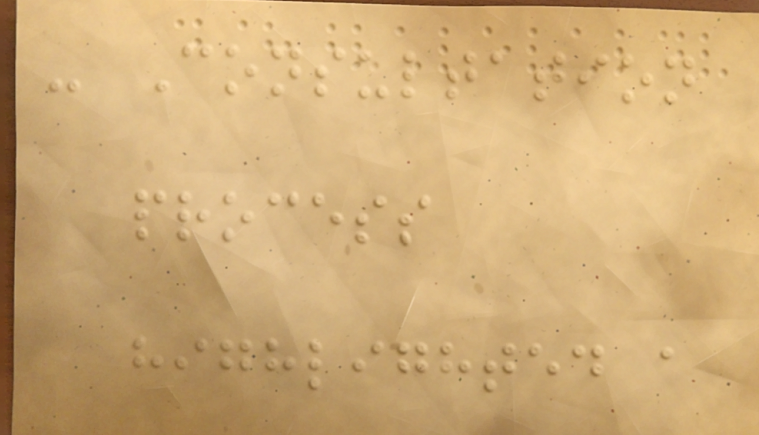- Consultation
process
highlighted a
